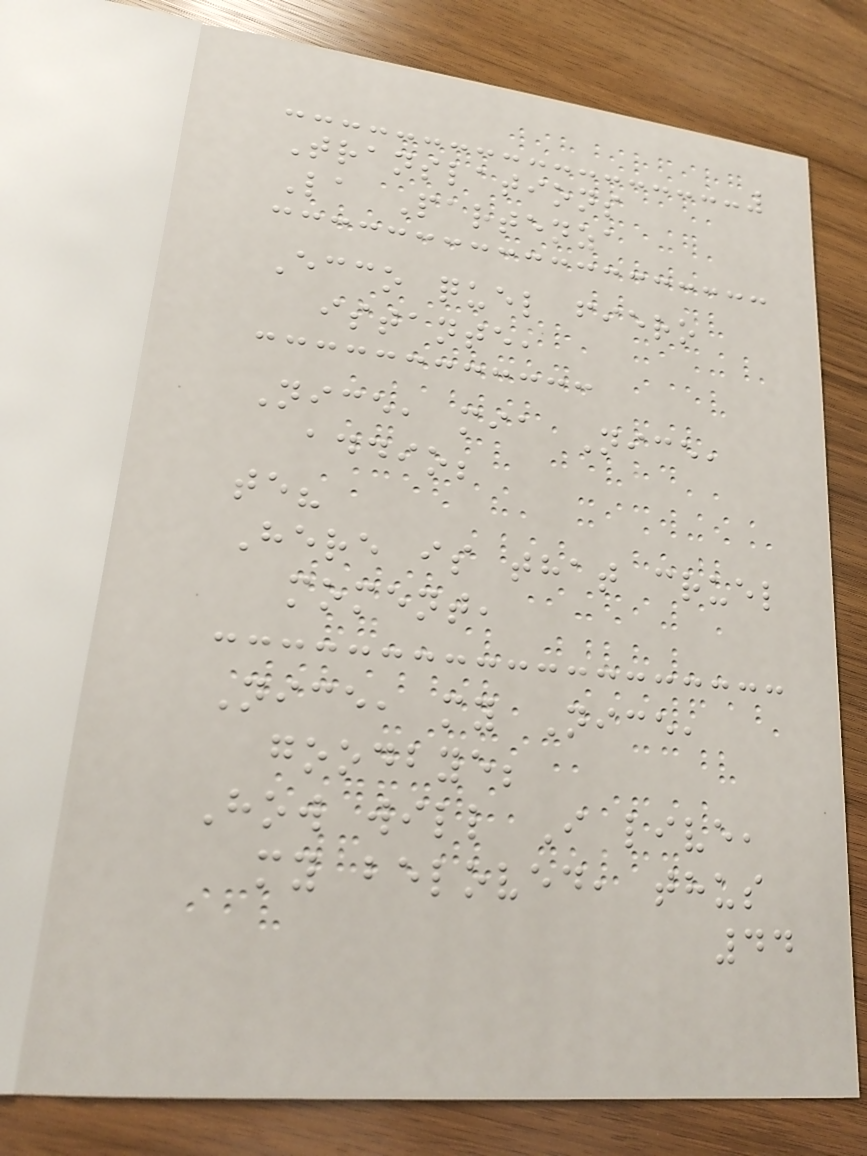Translations
La Partenza
Ecco quel fiero
istante,
Nice, mia Nice,
addio;
te?
Here is that cruel
moment,
Nice, my Nice,
goodbye;
How will I live,
my beloved, thus
44
